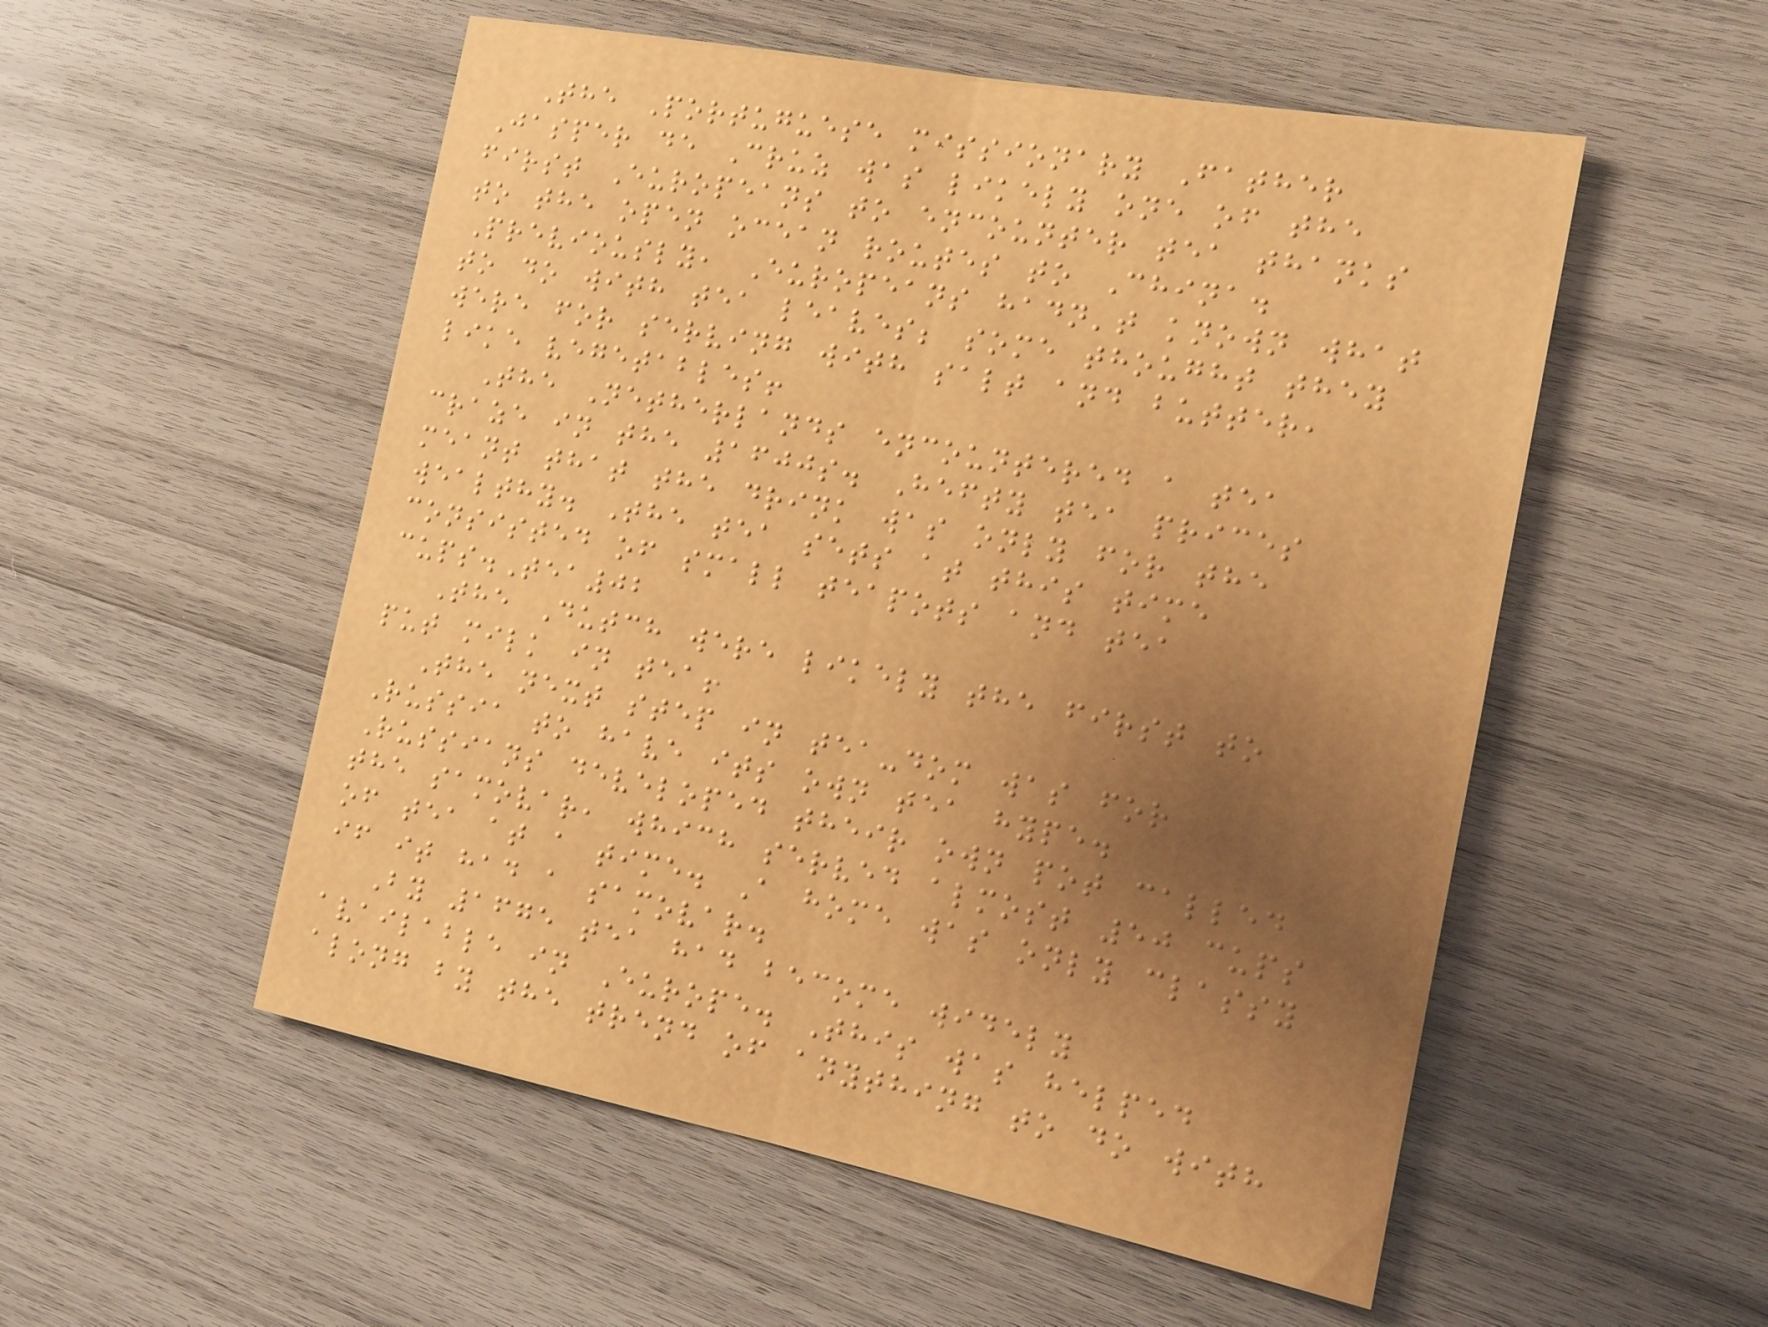The Portuguese missionary Father
Jasper de Cruz was likely one of the
first Europeans to encounter tea thanks
to the open ocean routes to China.
Previously, Europeans hadn't known what
to do with tea leaves; some thought they
were for serving with salt and butter,
like vegetables!
The Netherlands encountered a tea
craze in the 1600s. Hefty tea prices
meant that the drink was only for the
wealthy. The tea sets at this time
consisted of small teapots and tea
cups.Tea02
The Dutch were likely the first to
put milk in tea!
The next step in tea-dom was for
Russia to have its own tea hype.
Russians developed their own pot called
the samovar, which served almost 50 cups
of tea at a time. A home was only classy
if it had a samovar.
By 1675 tea had become widely
available in Europe. This was helped
along by the trend of anything to do with
